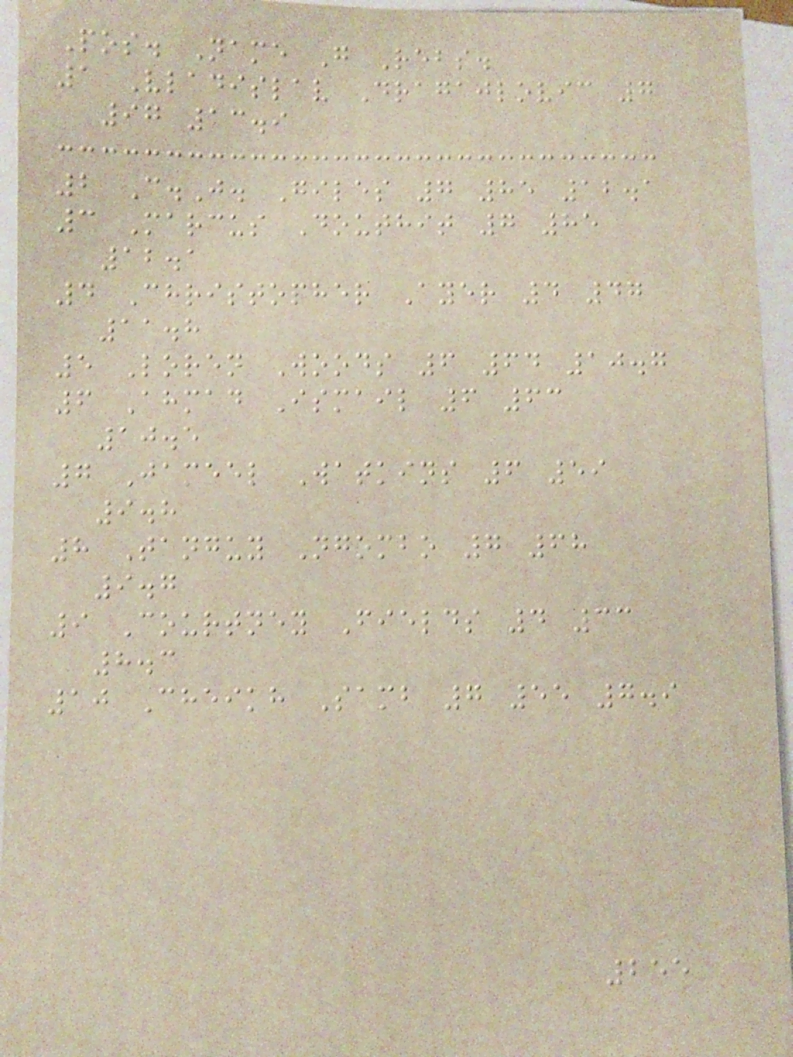Pos. Name G Rebs.
1 Vladislav Dragajlovic 7
97 13.9
2 C.J. Giles 7 85 12.1
3 Marcus Douthit 7 85
12.1
4 Christopher Ayer 4 47
11.8
5 Loren Woods 6 64 10.7
6 Ahmad Ismail 6 63
10.5
7 Jameel Watkins 6 59
9.8
8 Tanguy Ngombo 7 68
9.7
9 Courtney Fields 4 33
8.3
10 Cheikh Samb 7 55 7.9
255
